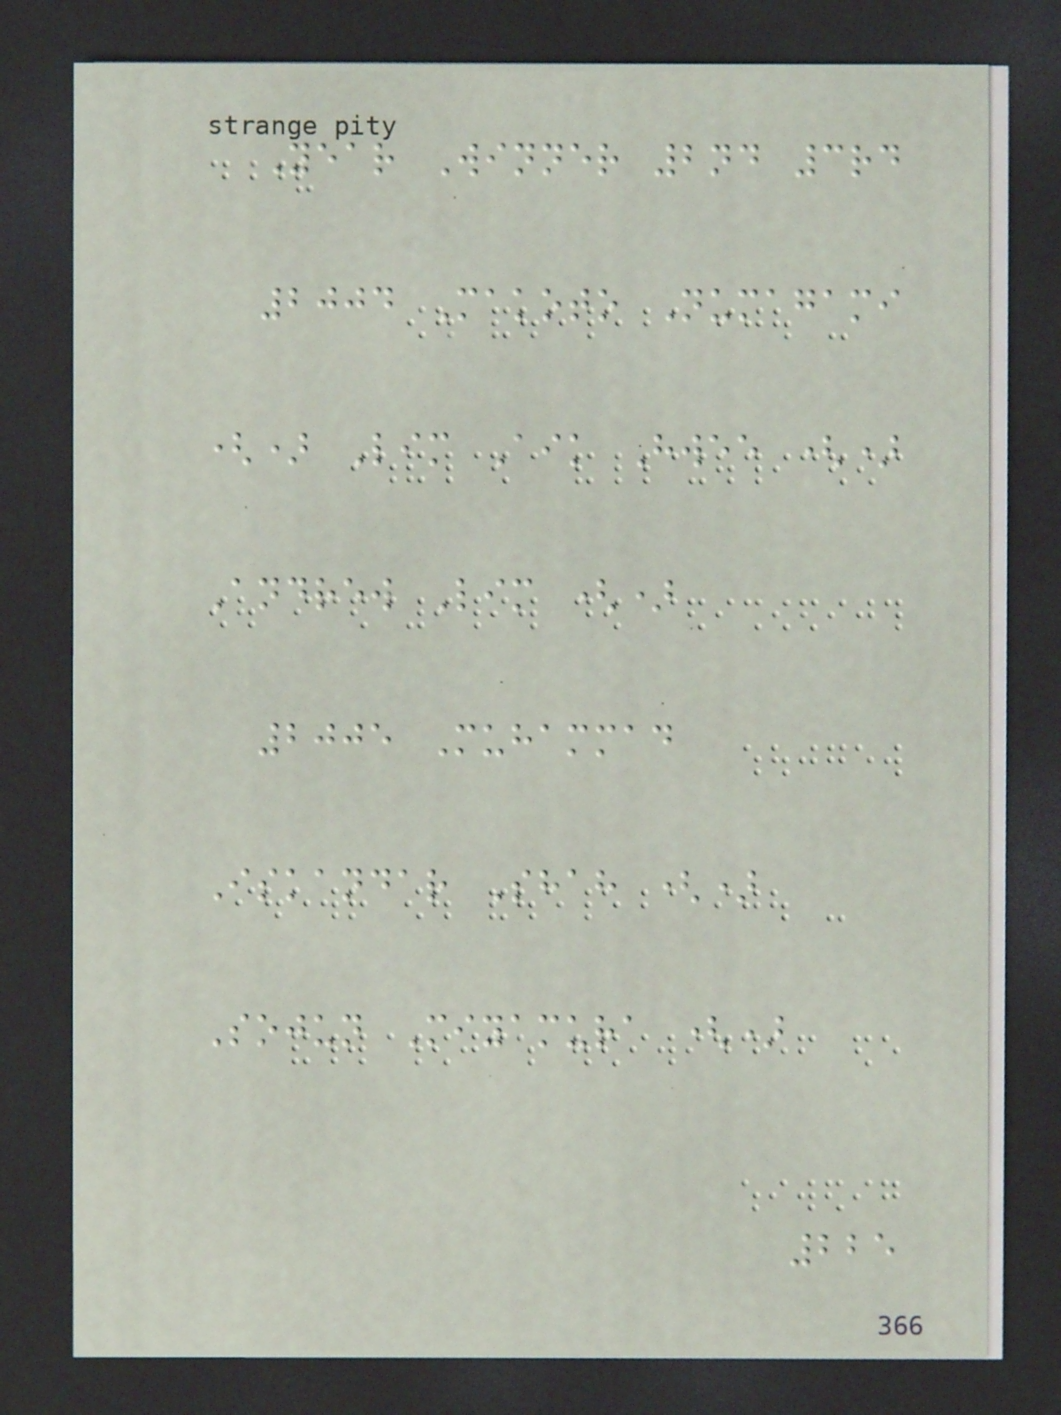Year Winner 2nd 3rd
2004 Makoto Numagami
() Lim Aik Hwee ()
Andrew Lim ()
2005 Muhammad
Iskandar Shah ()
Sojun Miyamura ()
225
